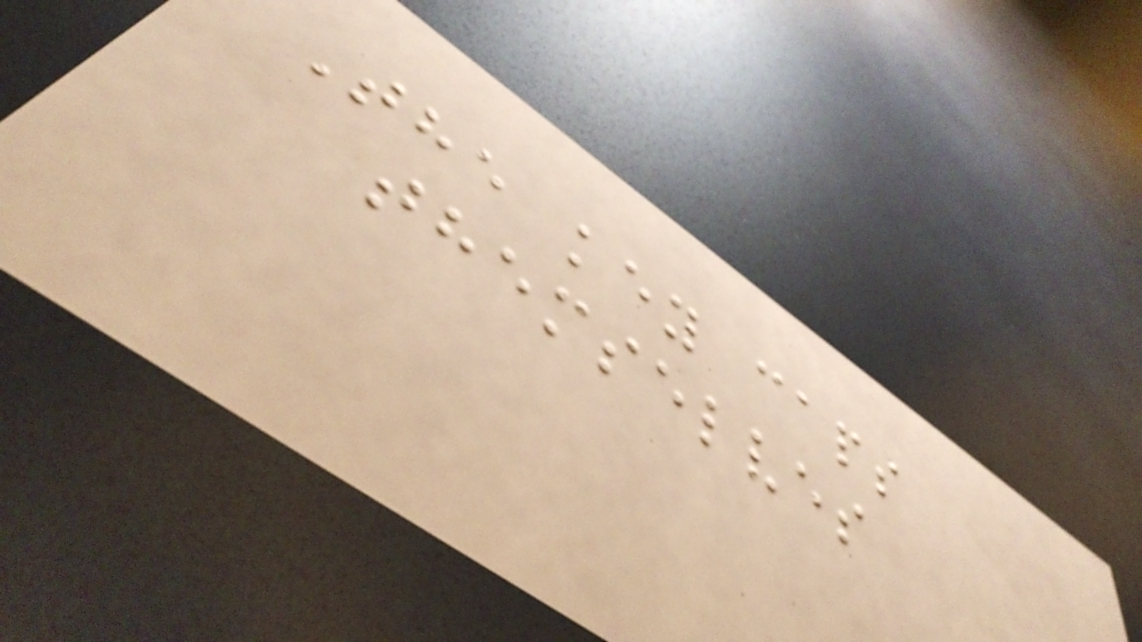The key caps
themselves
